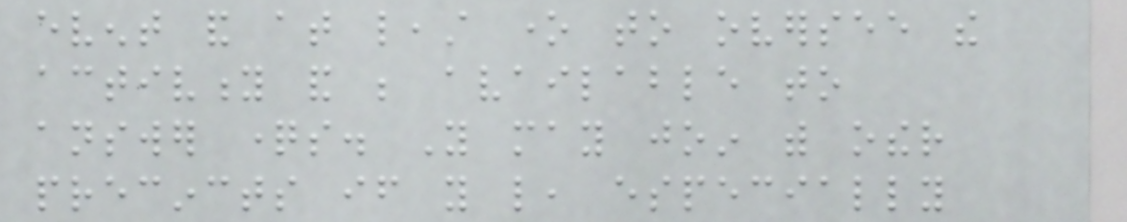event and at least one to oversee the
activity and be available to
answer questions. You may join with other
precincts if you like, especially
